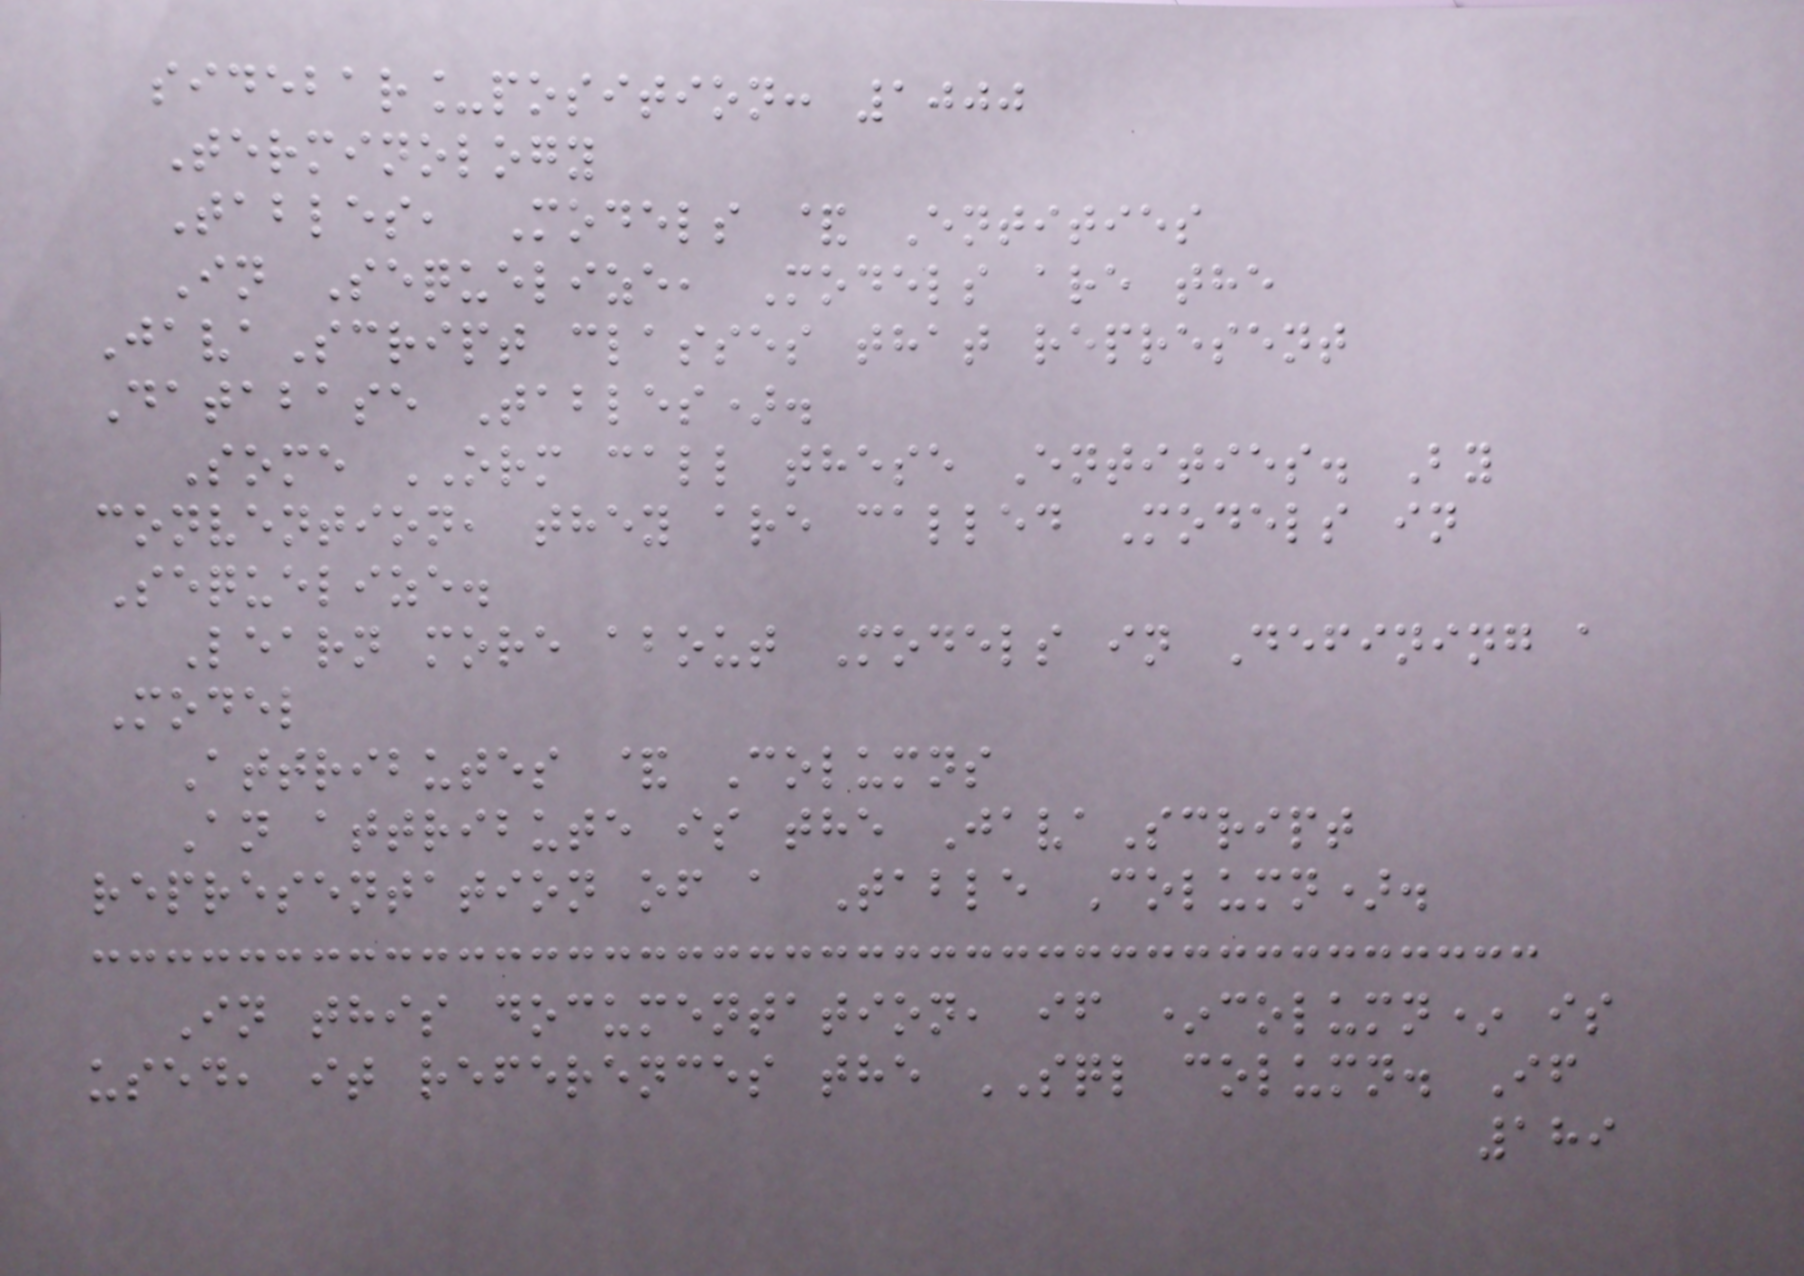sidebar_position: 1000
Terminology
Tables, Models & Entities
In Sequelize, Models are the
JavaScript classes that represent
Database Tables).
Some ORM call these Entities. By
convention, they are called Models in
Sequelize.
Learn more about Models in Defining a
Model
Attributes & Columns
An attribute is the JavaScript
representation of a Table Column).
In this documentation, if *column* is
used, it references the SQL column. If
189
